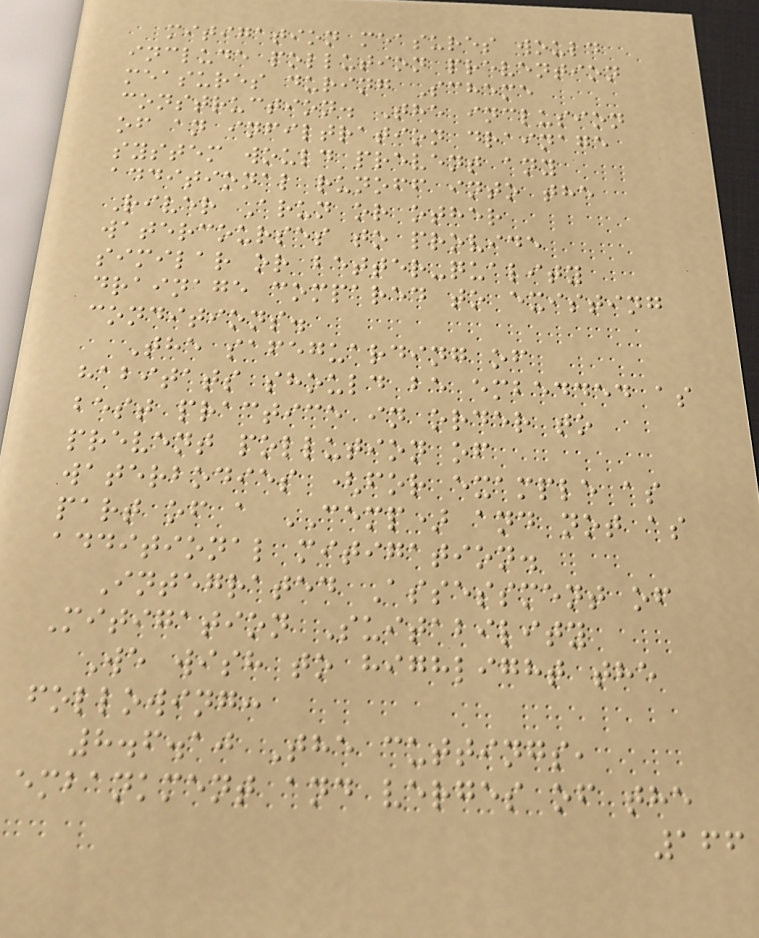mitigation measures would
include pollution prevention
measures during Scheme
construction. The inclusion
of an infiltration drainage
system would prevent any
additional runoff into the
River Arun or other
watercourses to provide
similar or better-quality
drainage compared to existing
conditions.
The safeguarding of
habitats should be embedded as
best practice in order to
prevent pollution of
waterbodies (for example as
part of a CEMP) and not as
additional mitigation.
Integrated Assessment of
Mitigation Suitability
We wish to highlight the
following:
8.6.10 The cuttings,
embankment and verges of the
166
